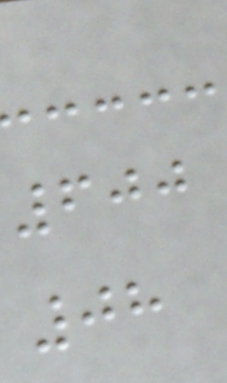600
08
